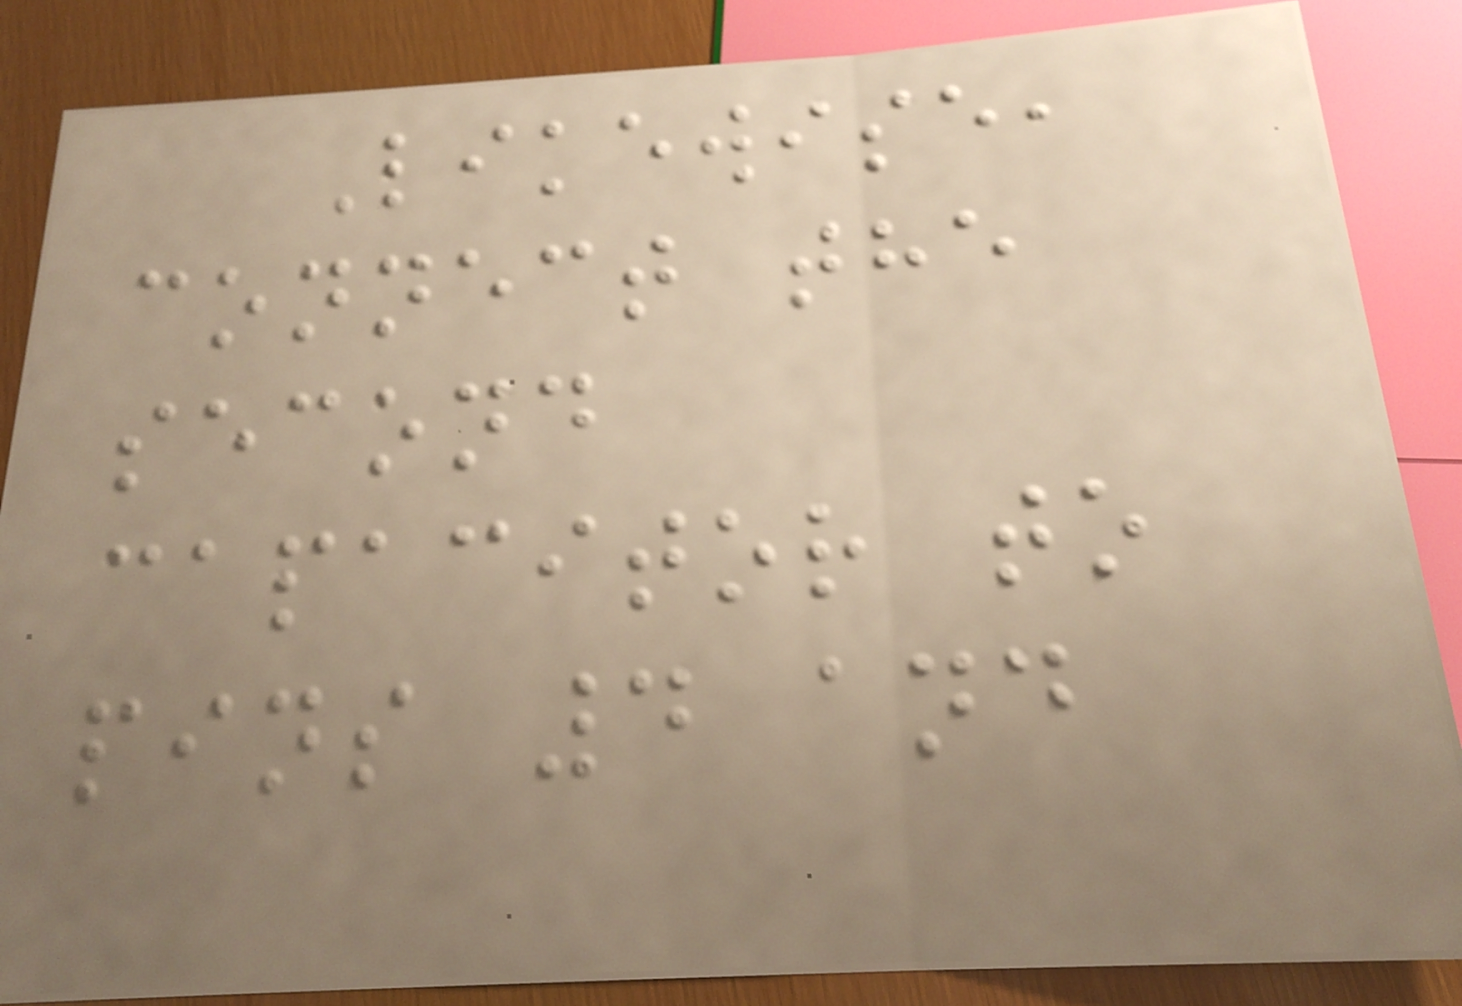Likewise,
connect the
second
capacitor to
pins 4 and
